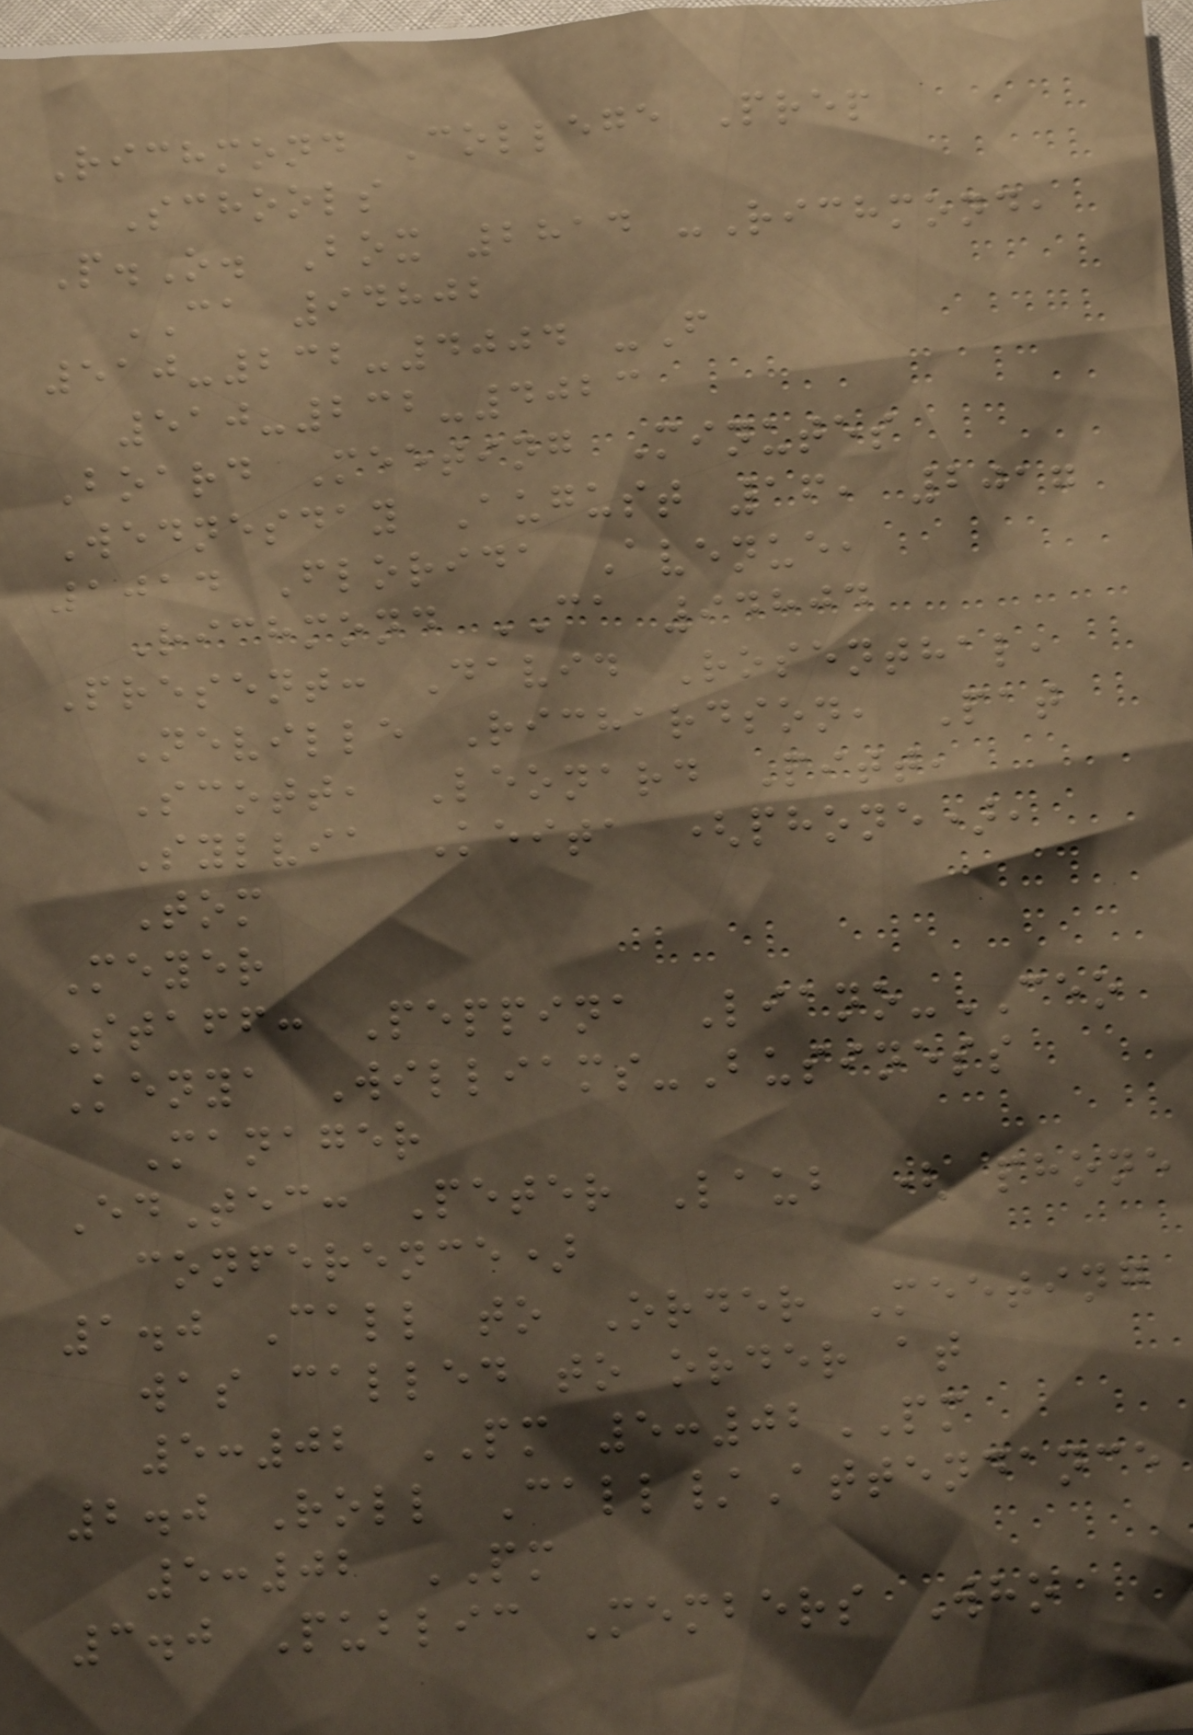Richmond College Prep
Schools
P.O. Box 2814 -Richmond,
CA 94802
510-232-4004 -F
510-232-4023
Board Meeting Minutes
Wednesday August 16, 2017
1014 Florida Avenue,
Richmond CA 94804
Present: David Rosenthal,
Neville Richardson, Pat
Scott, Leonard Pitt,
Sylvia Keita (phone),
Tom
Meyer
Staff: Peppina Liano-CEO
Kenya Williams-Business
Manager
EdTec: Peter Laub ( phone
conference)
1.0 Call to Order Meeting
was called to order at
5:02 PM 5:02PM
2.0 Roll Call/Attendance
5:02 PM
3.0 Public Members Who
